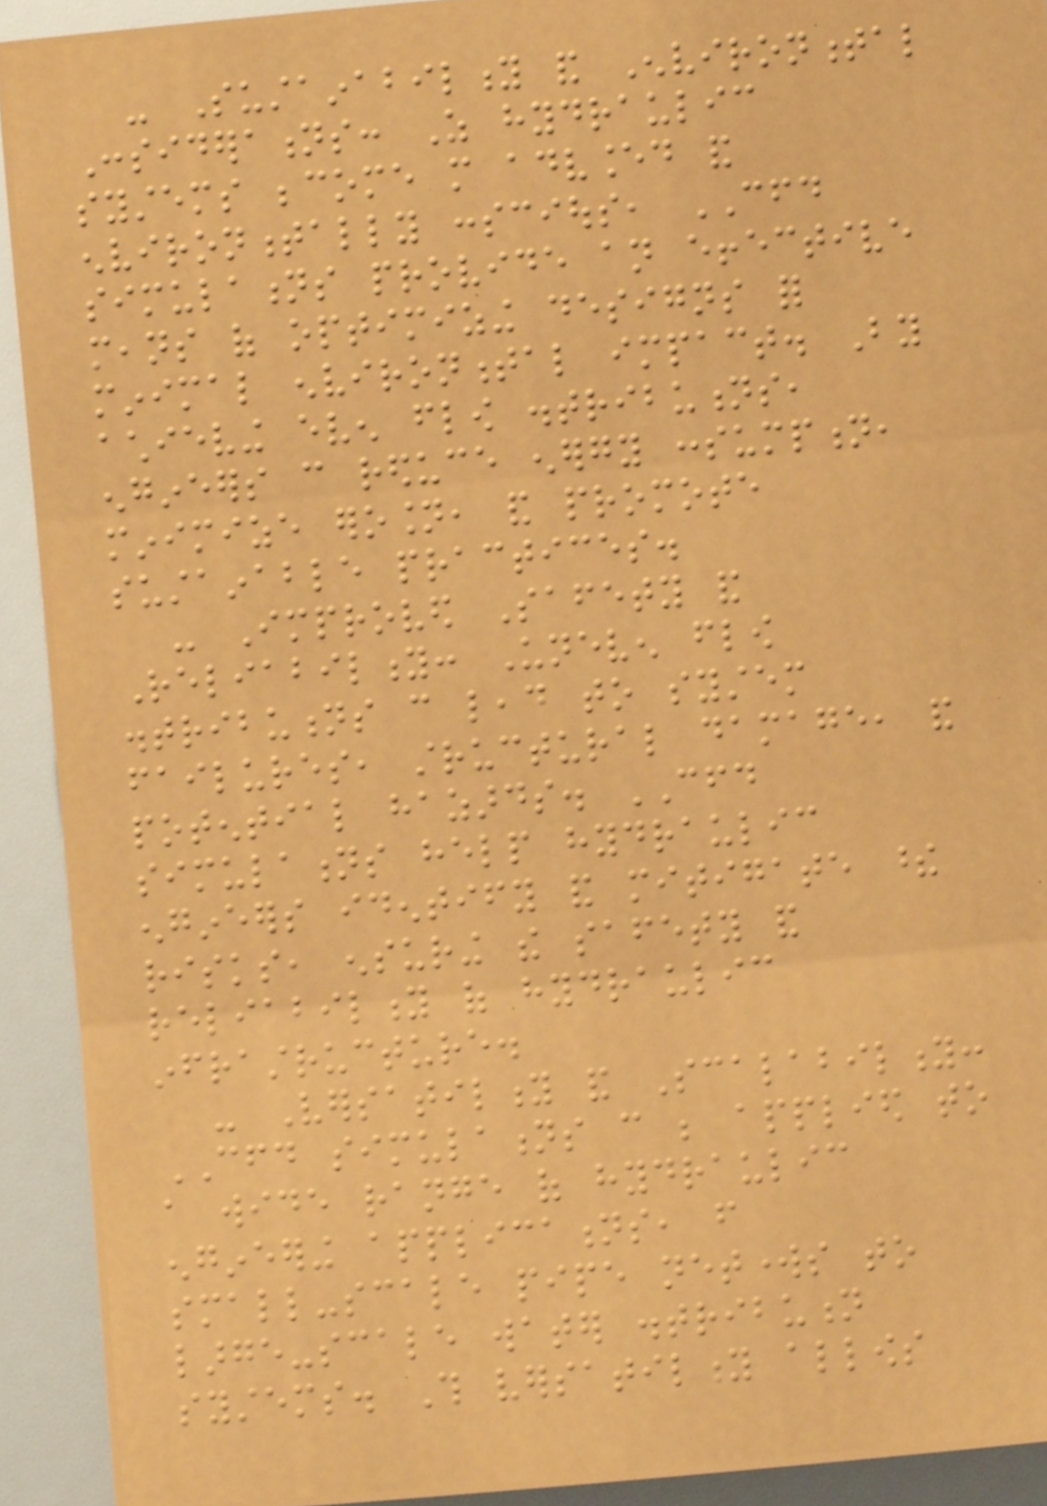- Sustainability and Environmental
Considerations: As hydraulic
systems become more advanced and
environmentally conscious, CFD
simulations provide an effective
means of optimizing designs for
minimal environmental impact. By
achieving even flow distributions,
engineers can reduce energy consumption,
minimize erosion, and promote
sustainable practices.
- Improved Safety and
Reliability: Uneven flow
distributions can lead to system
failures, structural damage, and
potential hazards. CFD
simulations help hydraulic
engineers identify and mitigate these
risks, ensuring the safety and
reliability of hydraulic
infrastructure.
- Versatility and Scalability:
CFD simulations can be applied to
a wide range of hydraulic
engineering applications, from
small-scale pipe networks to
large-scale water distribution
systems. This versatility allows
